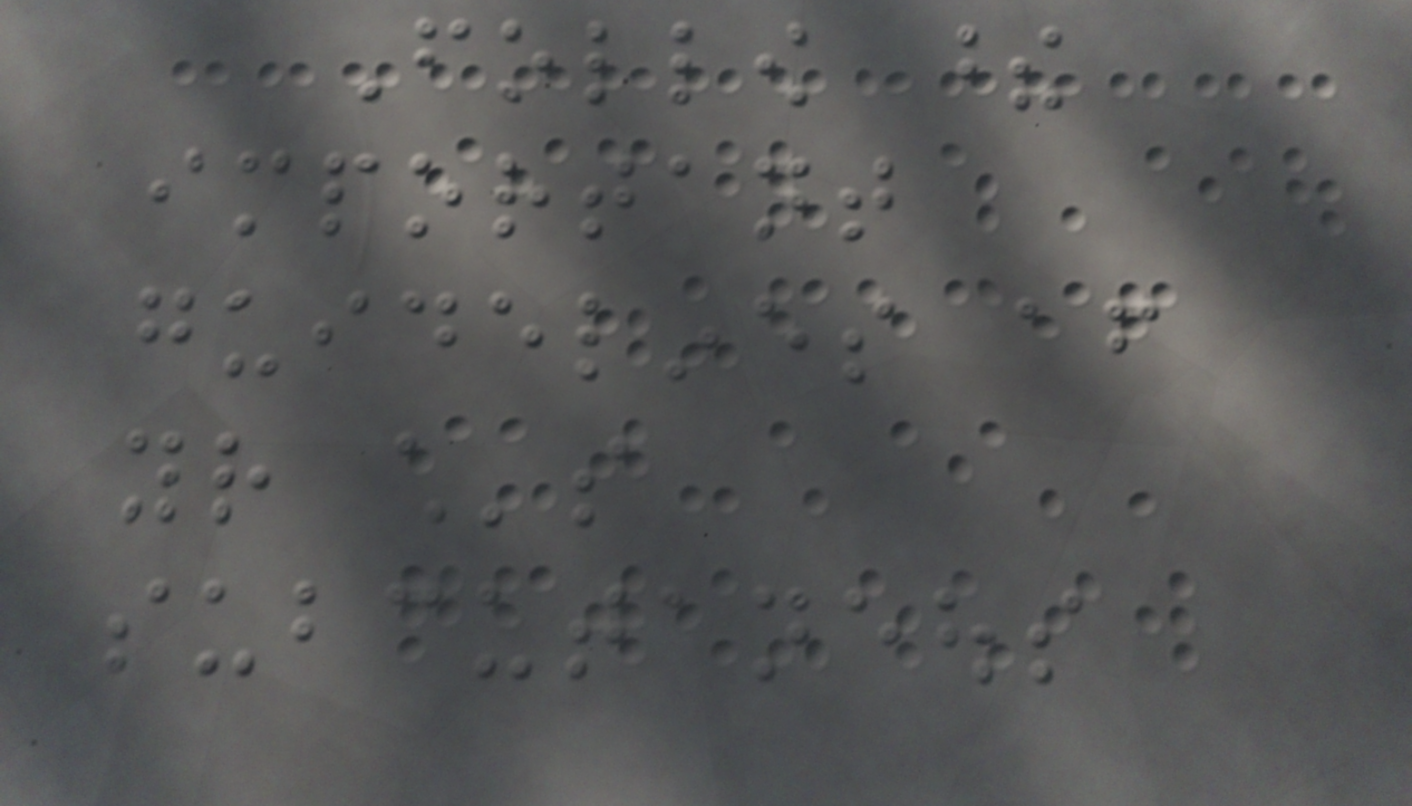Follow these
important
guidelines after
your child's
subcutaneous
